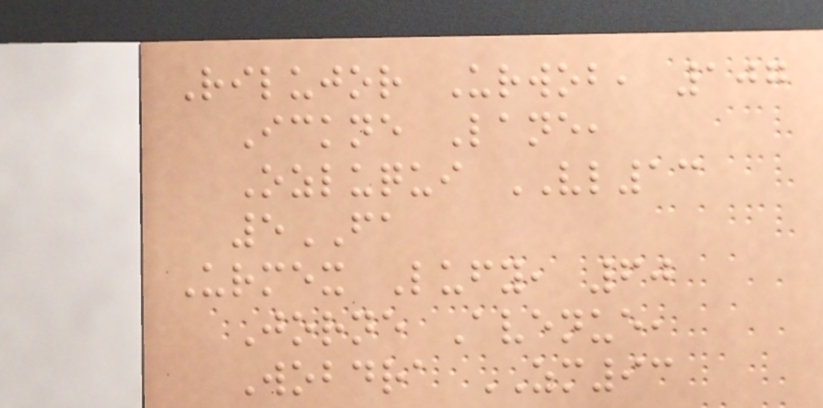Rilujor Urwob, 107
Ickne Lane,
Ozluqui VL13
5FA
Urmex Lufy, 60
Jorne Avenue,
Wobdra ZM93
